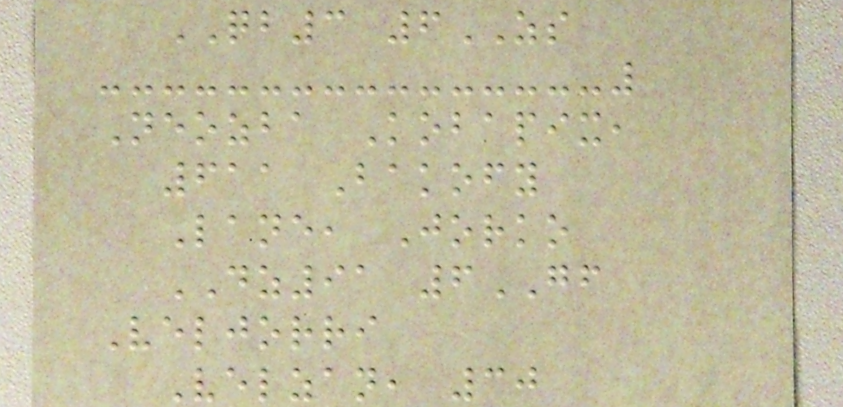QB3 6ZS
Neozba Kobapix,
611 Bakofy
Lane, Jorko
DZ91 6GF
Veljorri
Velzan, 30
